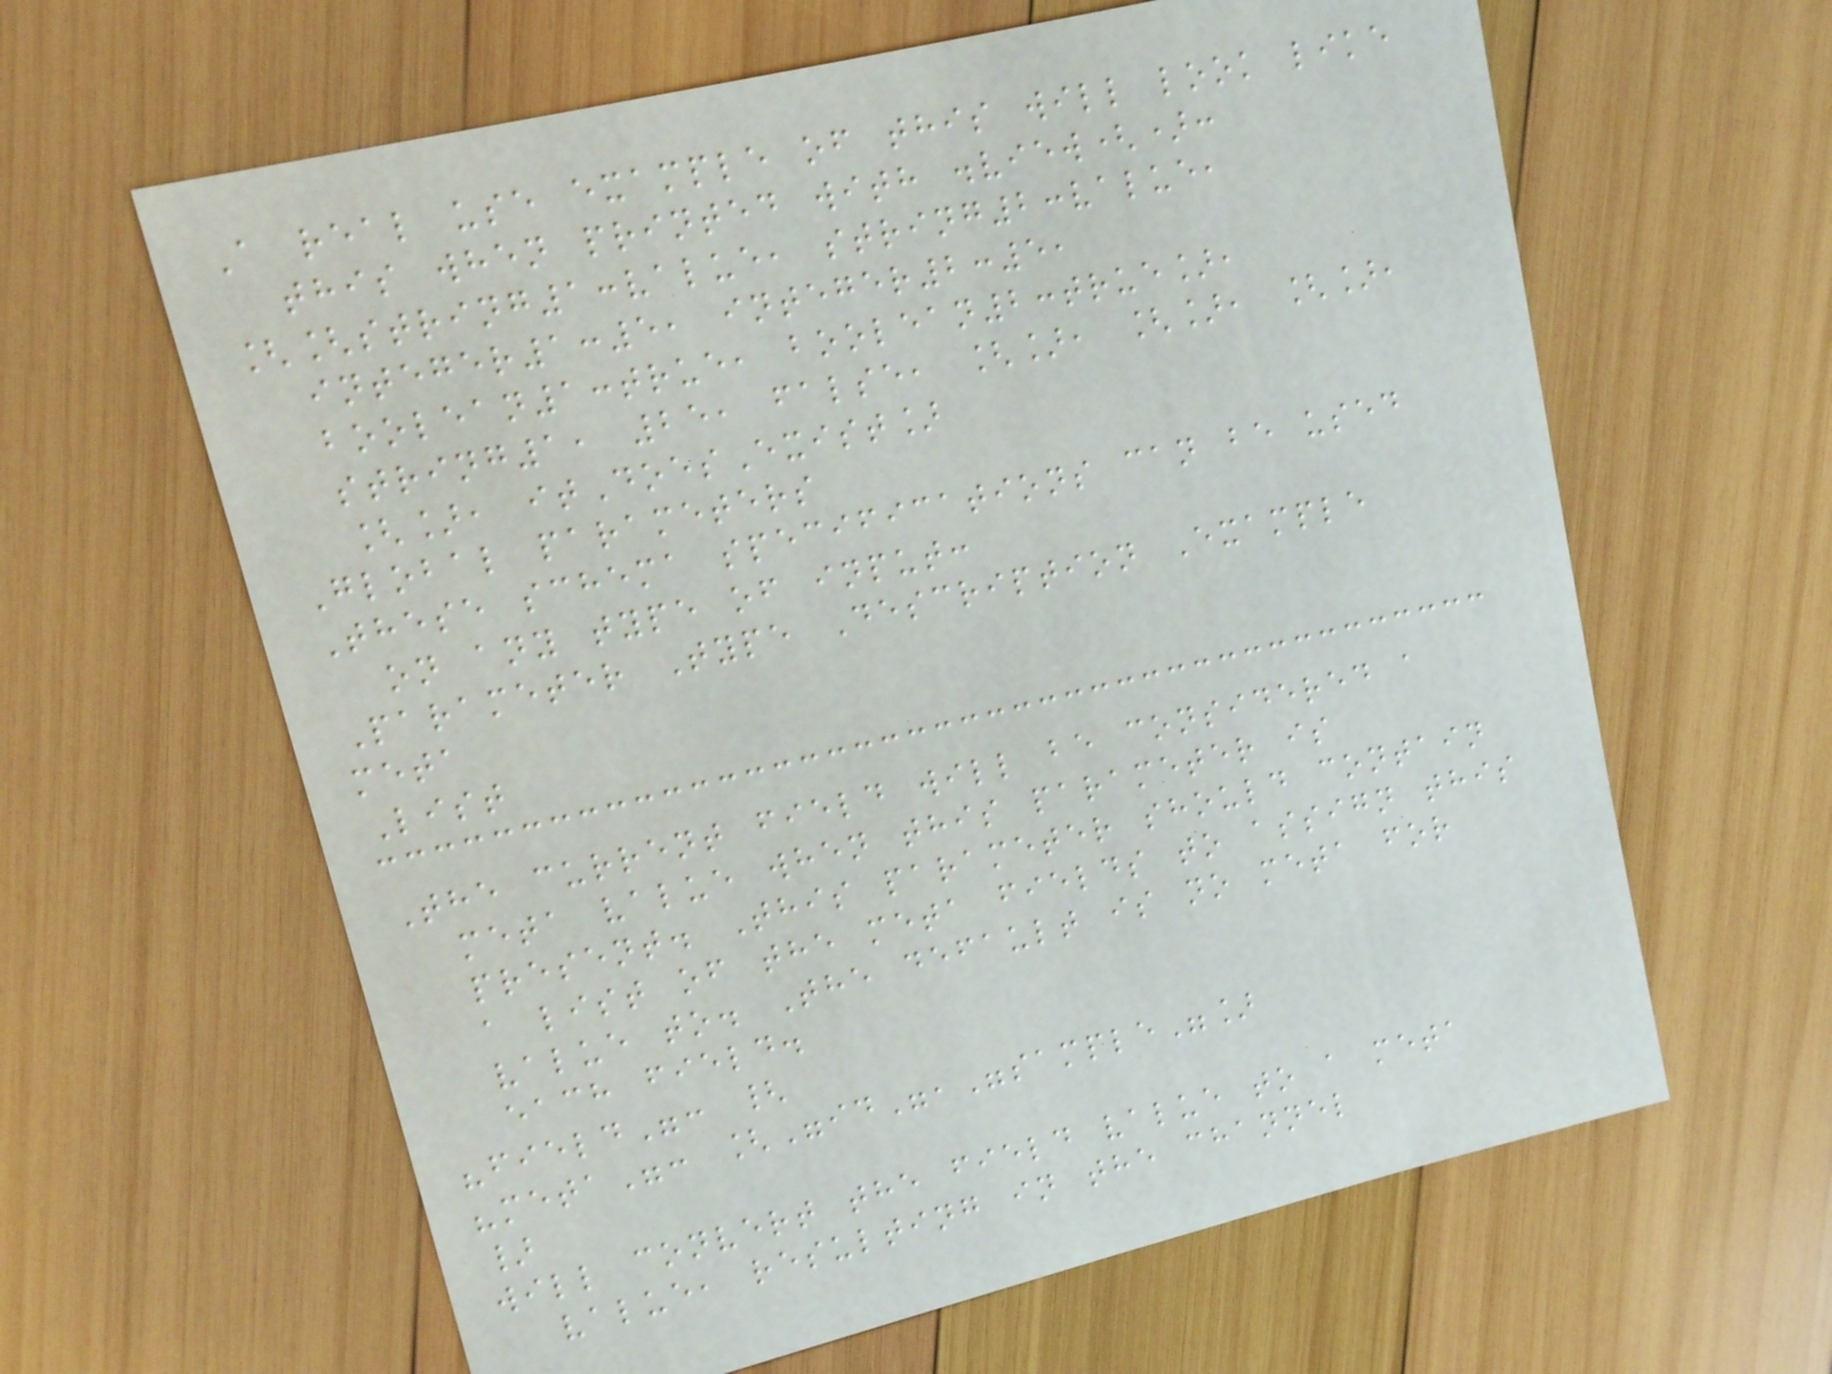A real use example of this will look like
this when printed with .view():
[[string1:value, string2:value,
integer1:5, integer2:5,
boolean1:true, boolean2:true],
string1, 25, false, [], [], [],
[], itDoesExist]
Global parameters
These schema specifications can be used
on any type of input:
Parameter Type Description Example
meta
List
The current field will be considered a
meta value when this parameter is
present. This parameter should contain
a list of the meta fields to assign this
value to. The default is no meta for
each field.
"field": {
"meta": ["id","sample"]
}
will convert the field value to a meta
value, resulting in the channel
